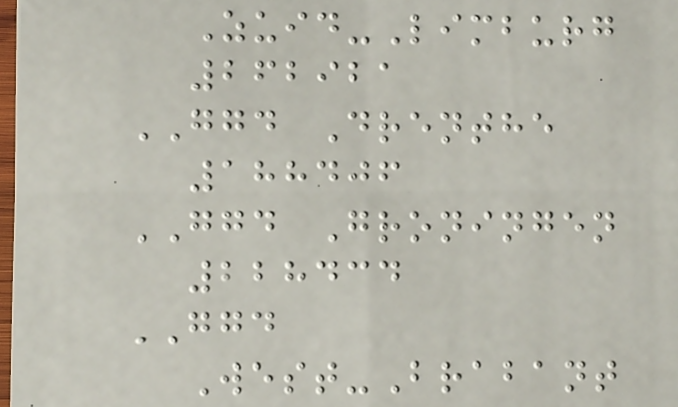Zuid-Limburg
262921
GGD Drenthe
188406
GGD Groningen
228434
GGD
West-Brabant
